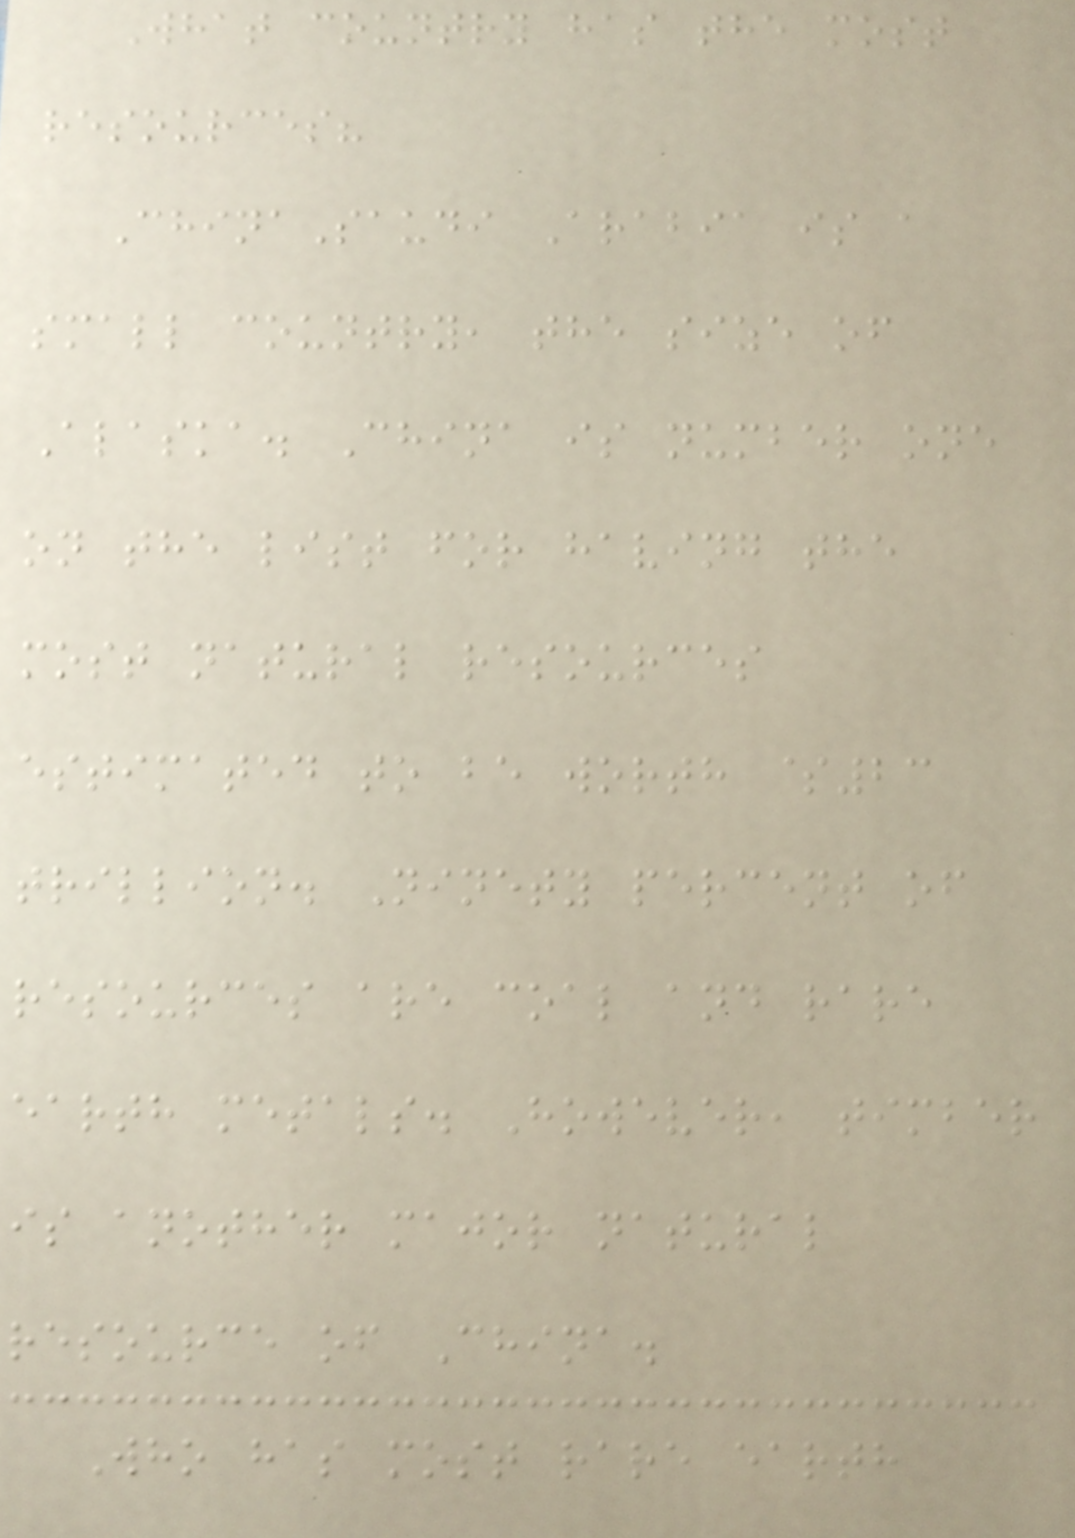What country has the most
resources?
ChinaSaudi Arabia is a
small country, the size of
Alaska. China is number one
on the list for having the
most natural resources
estimated to be worth $23
trillion. Ninety percent of
resources are coal and rare
earth metals. However, timber
is another major natural
resource of China.
Who has most rare earth
